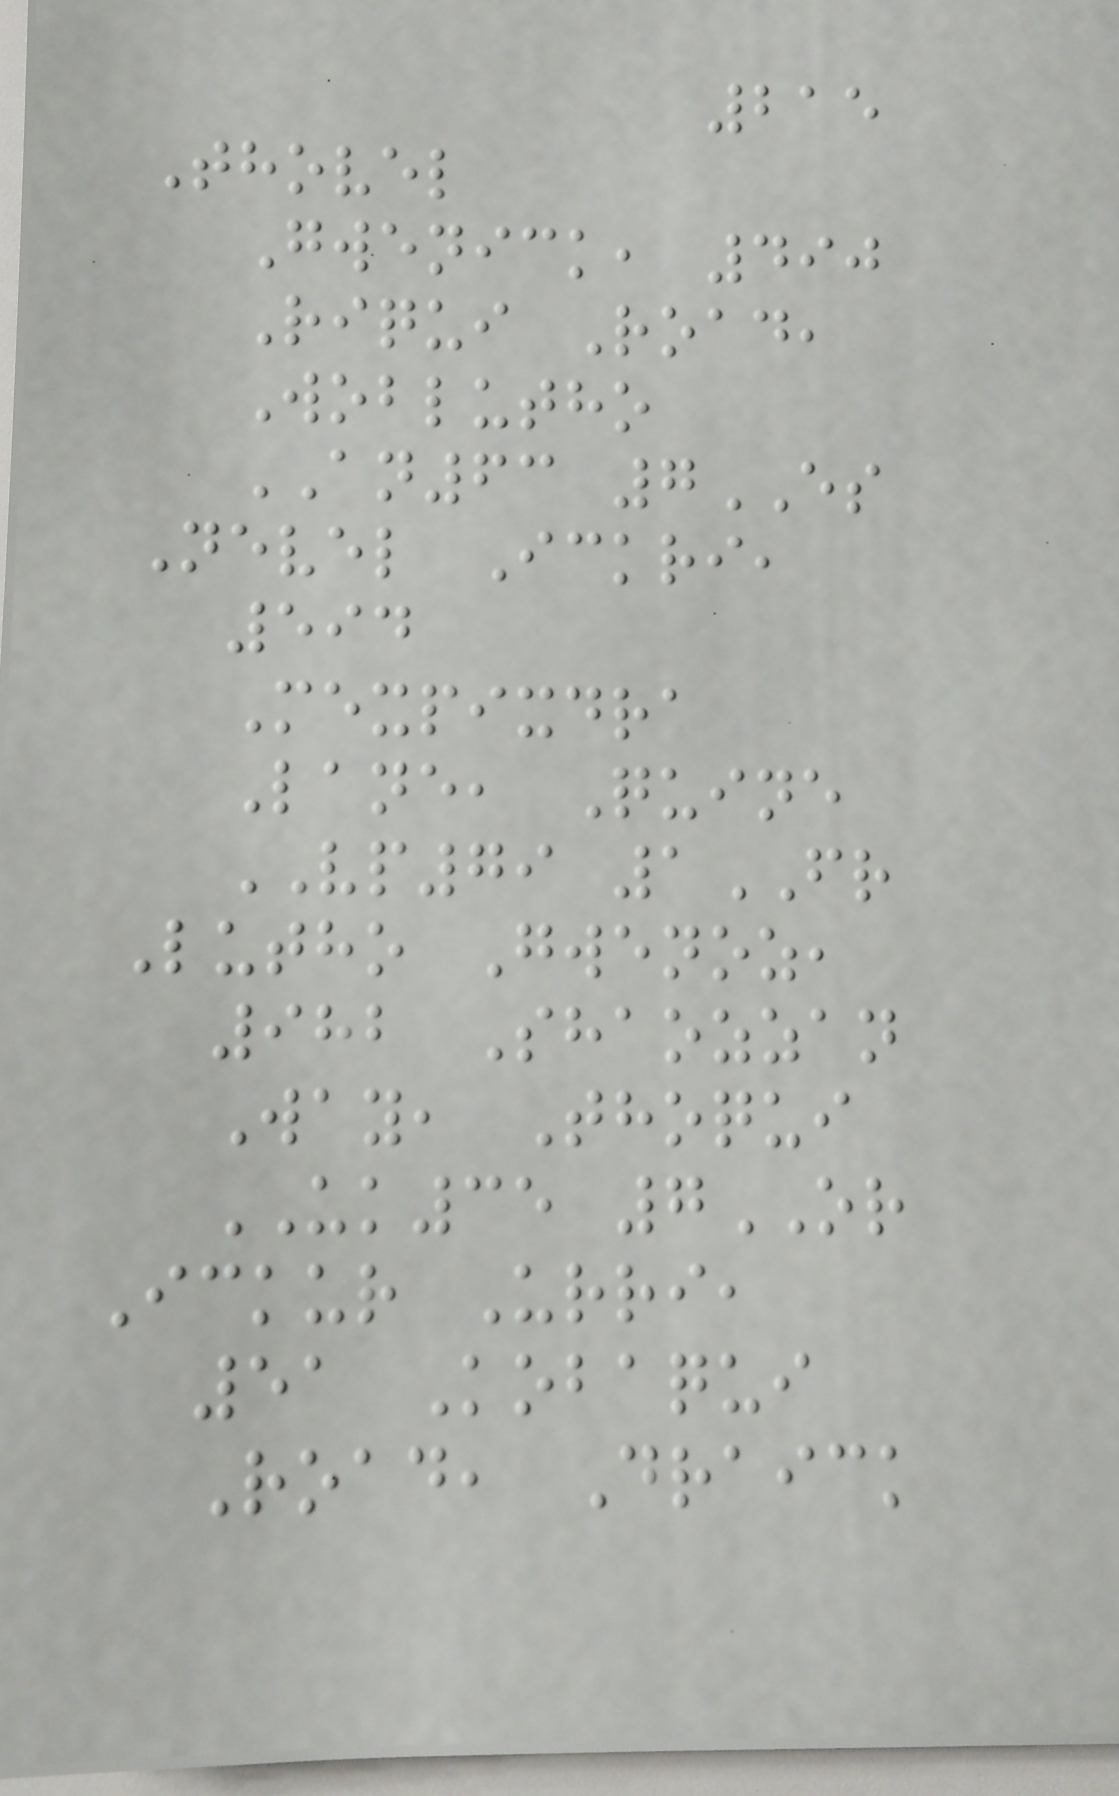215
Thovel
Gwenick, 490
Riqui Road,
Woblutho
AN63 7ES
Nevel Ickri,
594
Mexpixdra
Lane, Quine
VP79 1FR
Lutho Gwenoz,
982 Shaozzan
Way, Thoqui
UK35 7OR
Ickur Urri,
51 Kobaqui
Road, Draick
